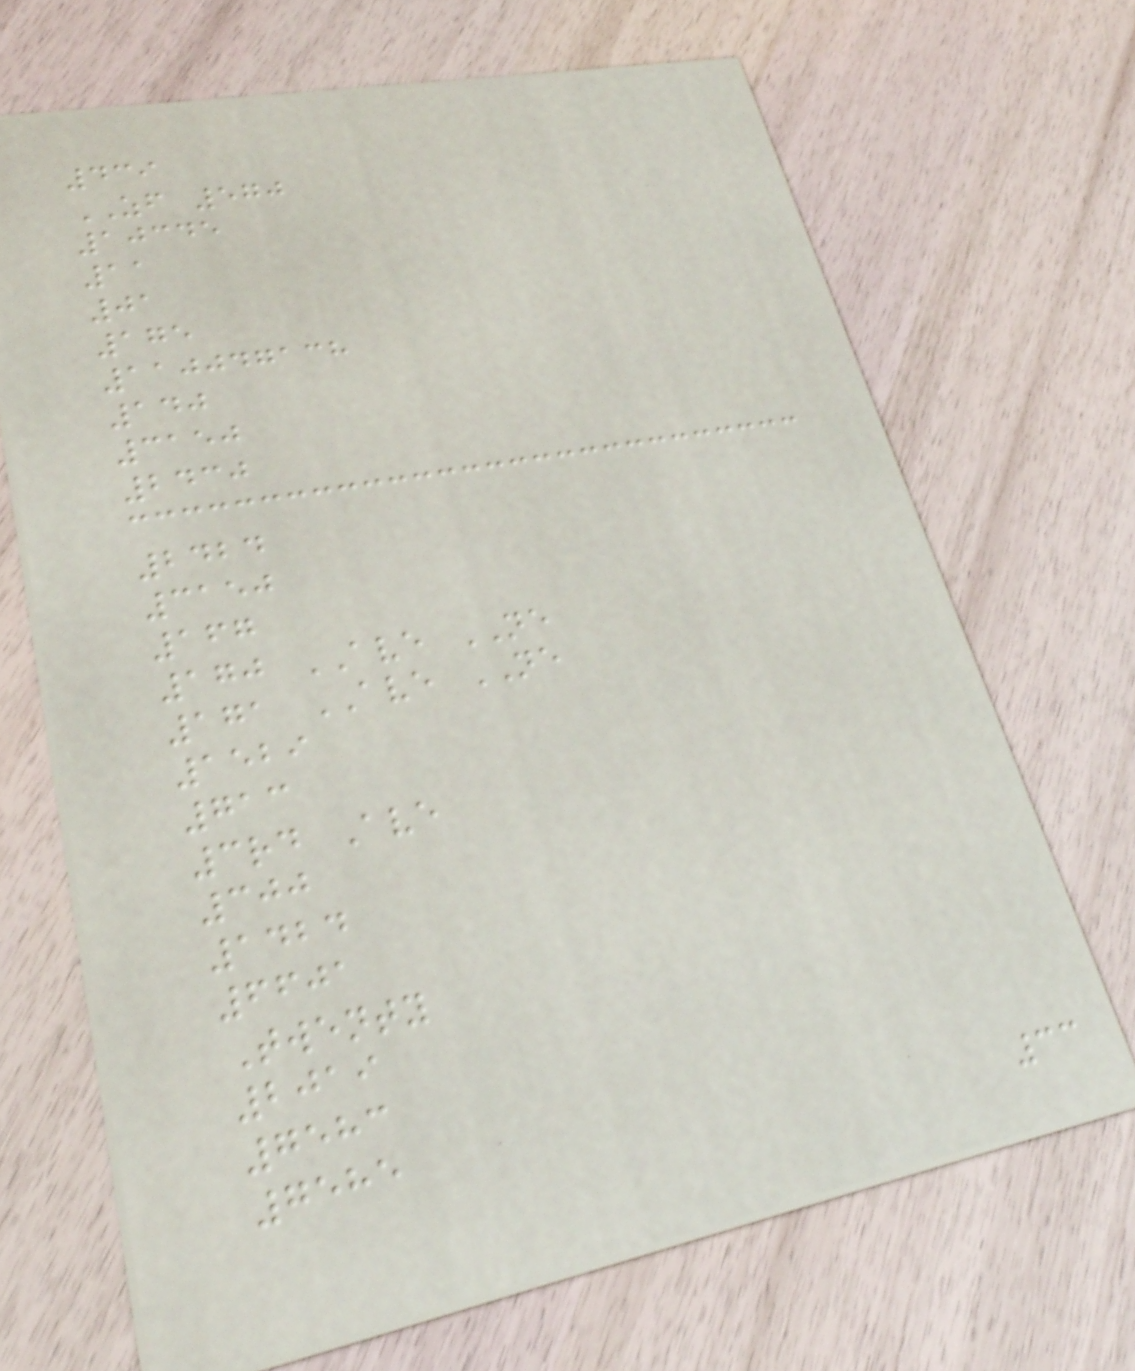439
ZF 570
10345
11
01
175
110047138
140
3150
2430
2424
3150
167
170 AVE NE
171 AVE NE
1529
713
3rd Ave
300
1424
6601
Twenty
2019
7583
7585
33
